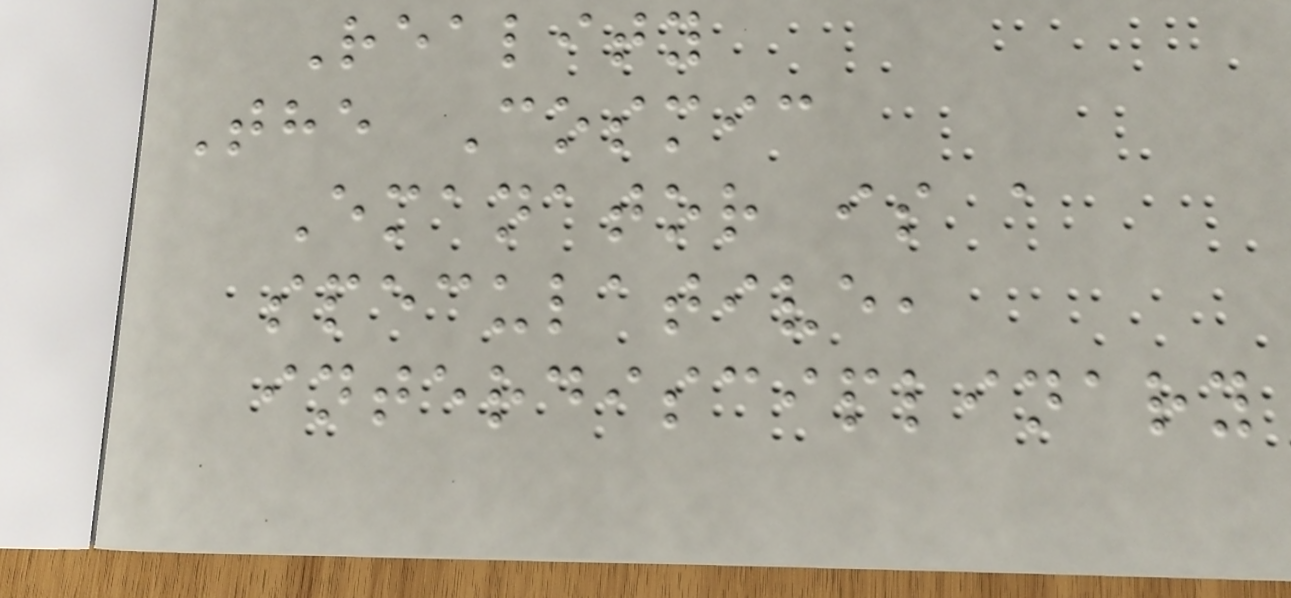Reality
The Cosmic
Emanator is a
speculative,
interdisciplinary
